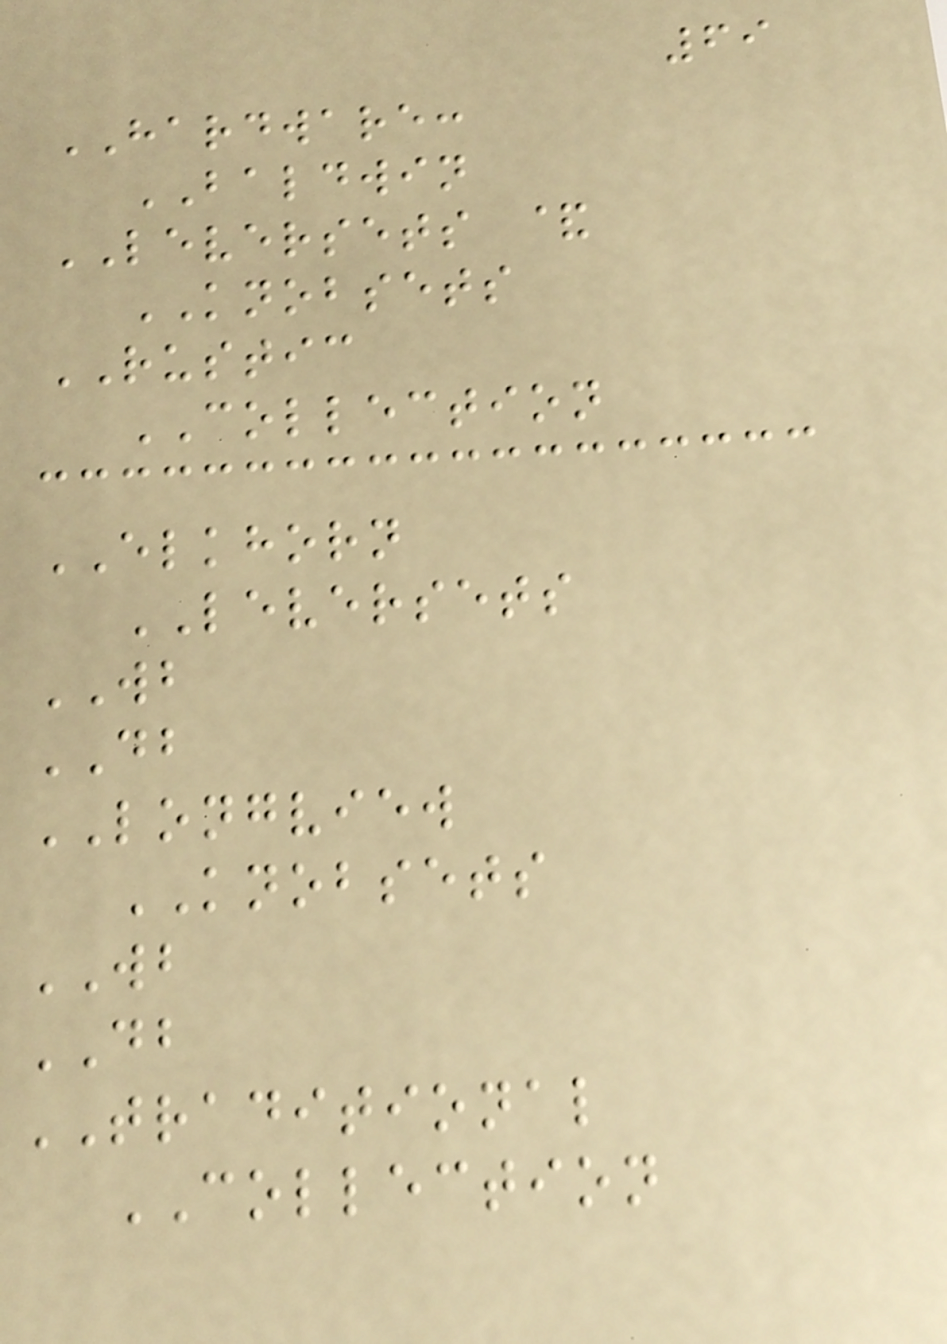69
HARDWARE:
BALDWIN
LEVERSETS &
KNOBSETS
RUSTIC
COLLECTION
ELKHORN
LEVERSETS
WB
DB
LONGVIEW
KNOBSETS
WB
DB
TRADITIONAL
COLLECTION
